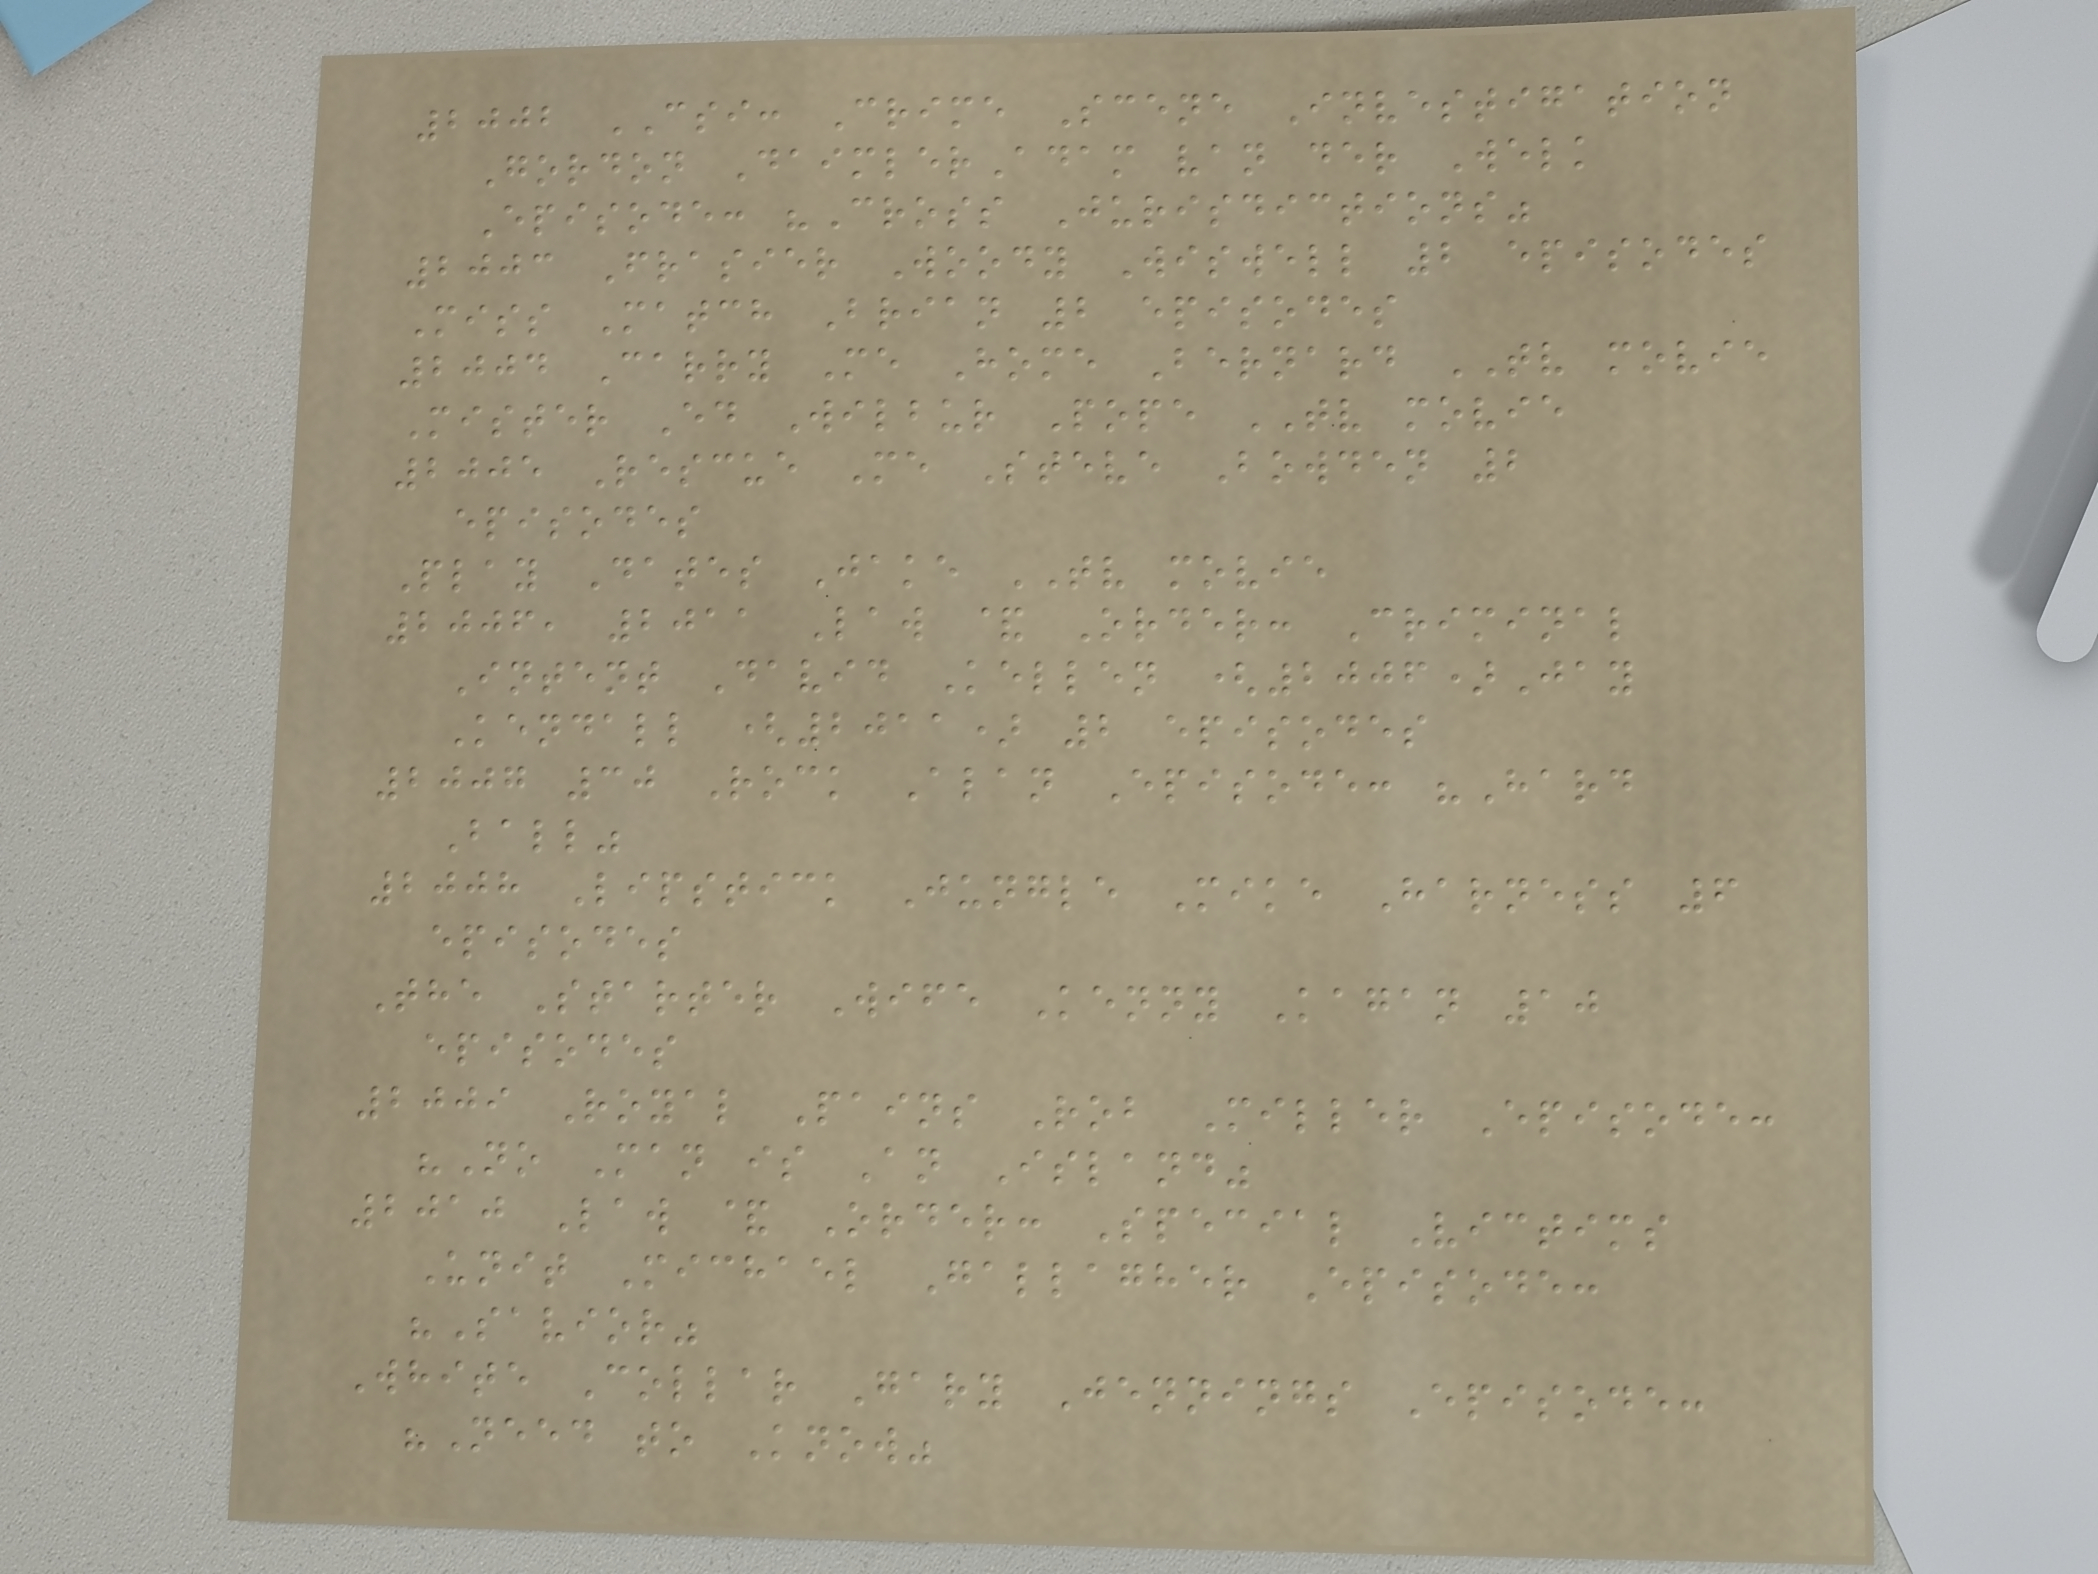2002 CSI: Crime Scene Investigation
Gordon DaimlerAdam van der Welk
Episode: "Cross Jurisdictions"
2003 Frasier Woody Wiswell 2 episodes
Miss Match Brian 2 episodes
2004 Carry Me Home Bernard TV movie
Mister Ed Wilbur Pope TV movie
2005 Rescue Me Steve Bowden 2
episodes
Play Dates Jake TV movie
2006, 2011 Law & Order: Criminal
Intent David Kellen (2006)Jay
Kendall (2011) 2 episodes
2007 30 Rock Alan Episode: "Hard
Ball"
2008 Lipstick Jungle Mike Harness 6
episodes
The Starter Wife Kenny Kagan 10
episodes
2009 Royal Pains Rob Miller Episode:
"No Man is An Island"
2010 Law & Order: Special Victims
Unit Michael Gallagher Episode:
"Savior"
White Collar Gary Jennings Episode:
"Need to Know"
